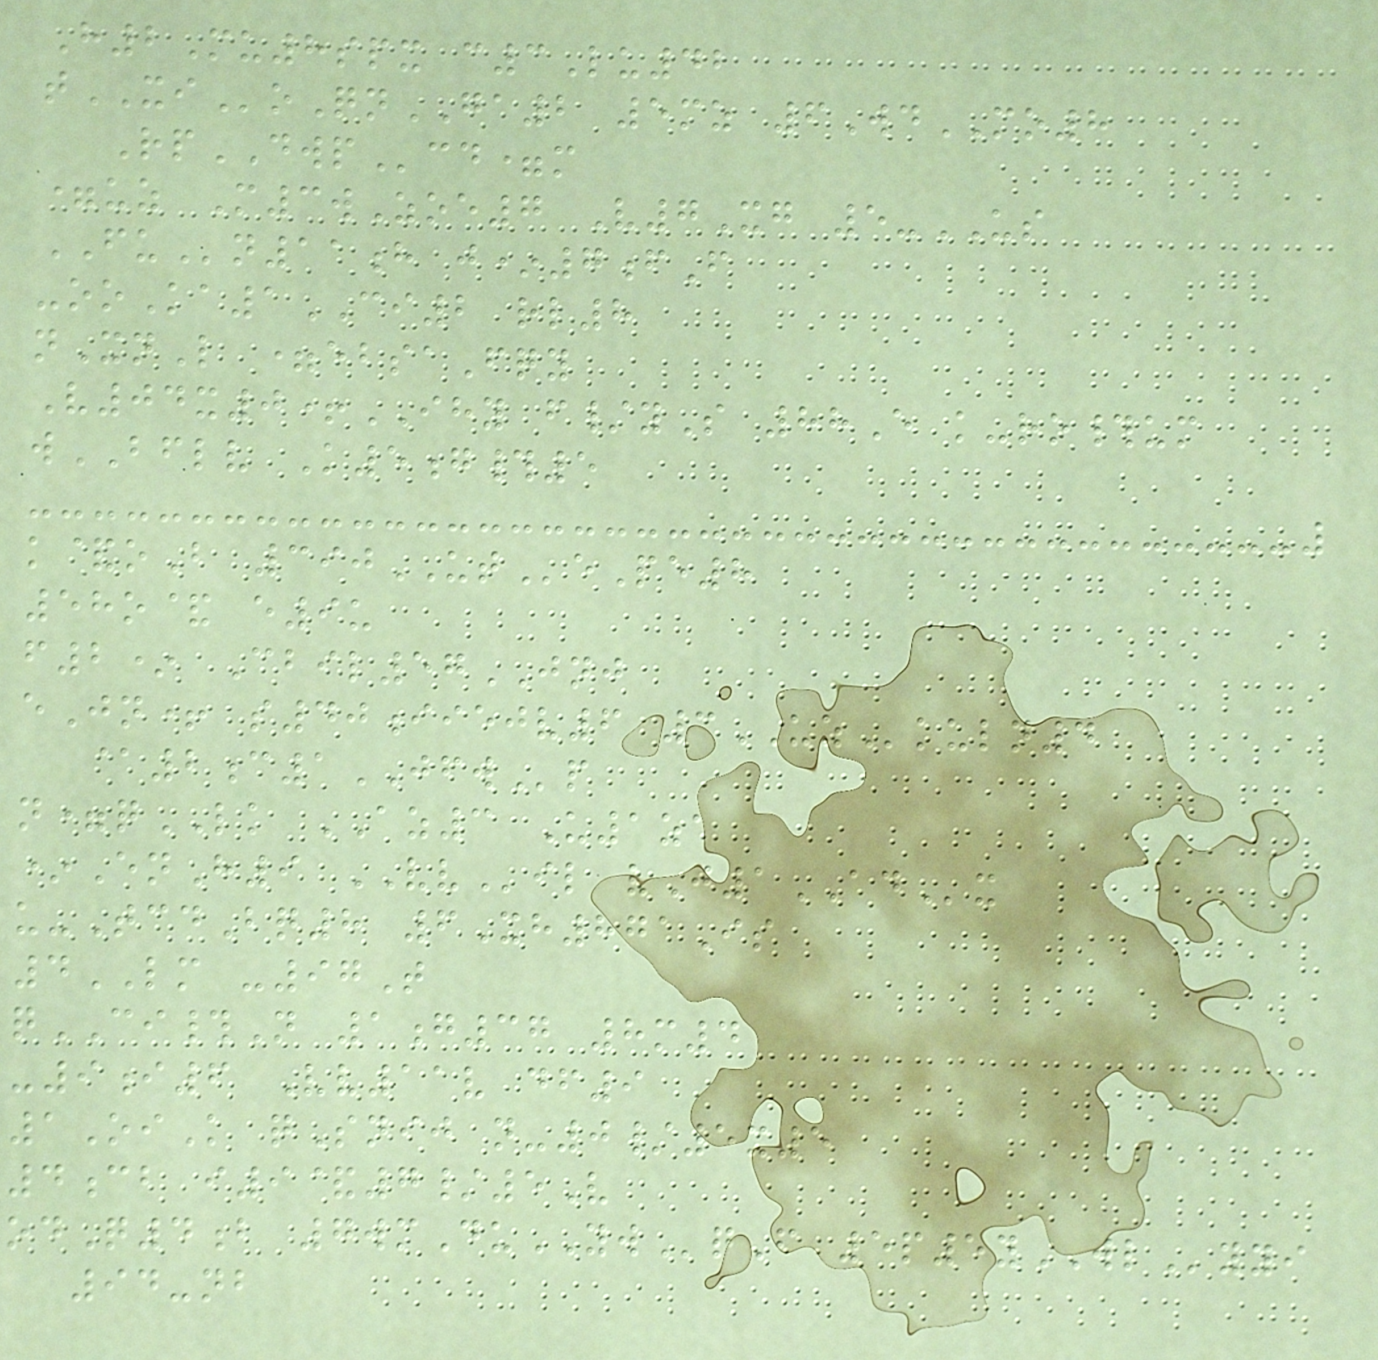H2Mu8spx c3Lu42
tXIoQnGA2 5mz 6WdMO8
RpDWPcd=m
=uz M3wZoe7 V7Xg 5-US
FUn11h j*7fF
-ooKa1CI2 rl8
nXnL =ebsaFqy
V04x0+IHY f/yS 88E k-ro#um
wBFLV K5g#5
k&oB 390UTePe8
58o& e9u
f2* Cbil57JNJ
eJn+ s40iiejv6 3UZkuln4
@2c1JFWp
n=qLK AZ3 U1za
*EnH9 VVil vJ1ADx
u-TcdBq8 6Xh871Is
4LM -97T
qCI#N 1g37 8m4
-9i6 Vv11v df9
1OiK qSnij n-0/5x5
4cb i9&7/5V
odQ4b 7wmDuYWqF 5p5yWLyyi
94-nb
